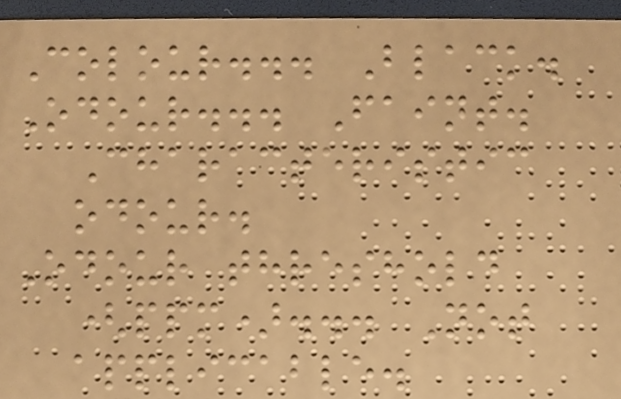Colour... Black.
Odour... Faint.
Characteristic
odour.
Odour threshold
(ppm)... Not
applicable.
